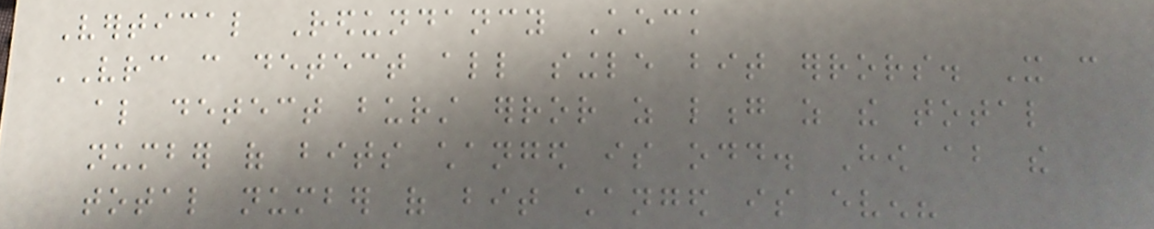Vertical Redundancy Check
VRC can detect all single bit errors. It can
also detect burst error as long as the total
number of bits changed is odd. How about the
total number of bit changed is even?
